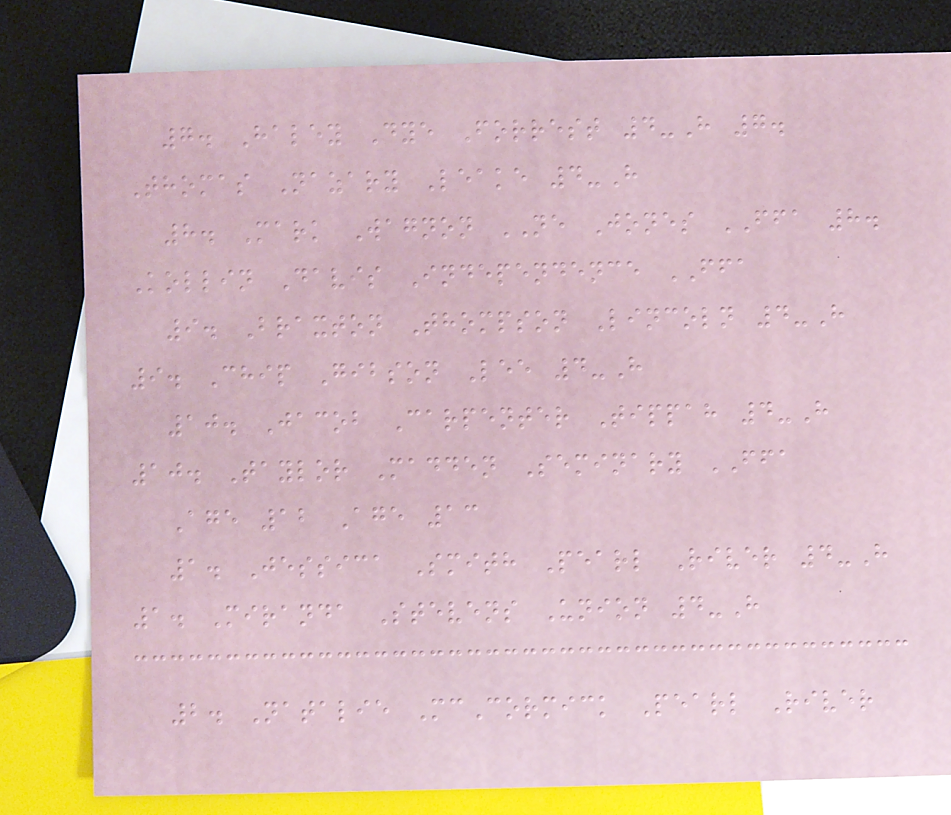7. Haley Dye Forrest 4-H 7.
Thomas Nazary Leake 4-H
8. Mark Wagnon NE Jones FFA 8.
Kollin Davis Independence FFA
9. Braxton Thompson Lincoln 4-H
9. Chip Gibson Lee 4-H
10. Jacob Carpenter Tippah 4-H
10. Taylor Madden Seminary FFA
Age 12 Age 13
1. Jessica Smith Pearl River 4-H
1. Miranda Stevens Union 4-H
2. Natalie McCormick Pearl River
